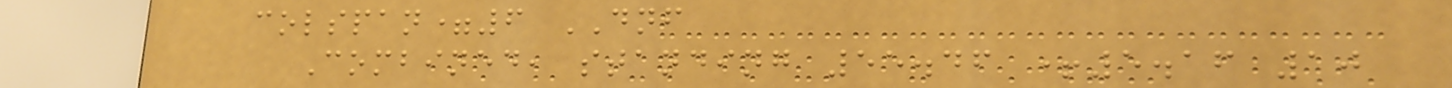colspan=6 DNF
Combined, standing 55.46 +5.16 10
